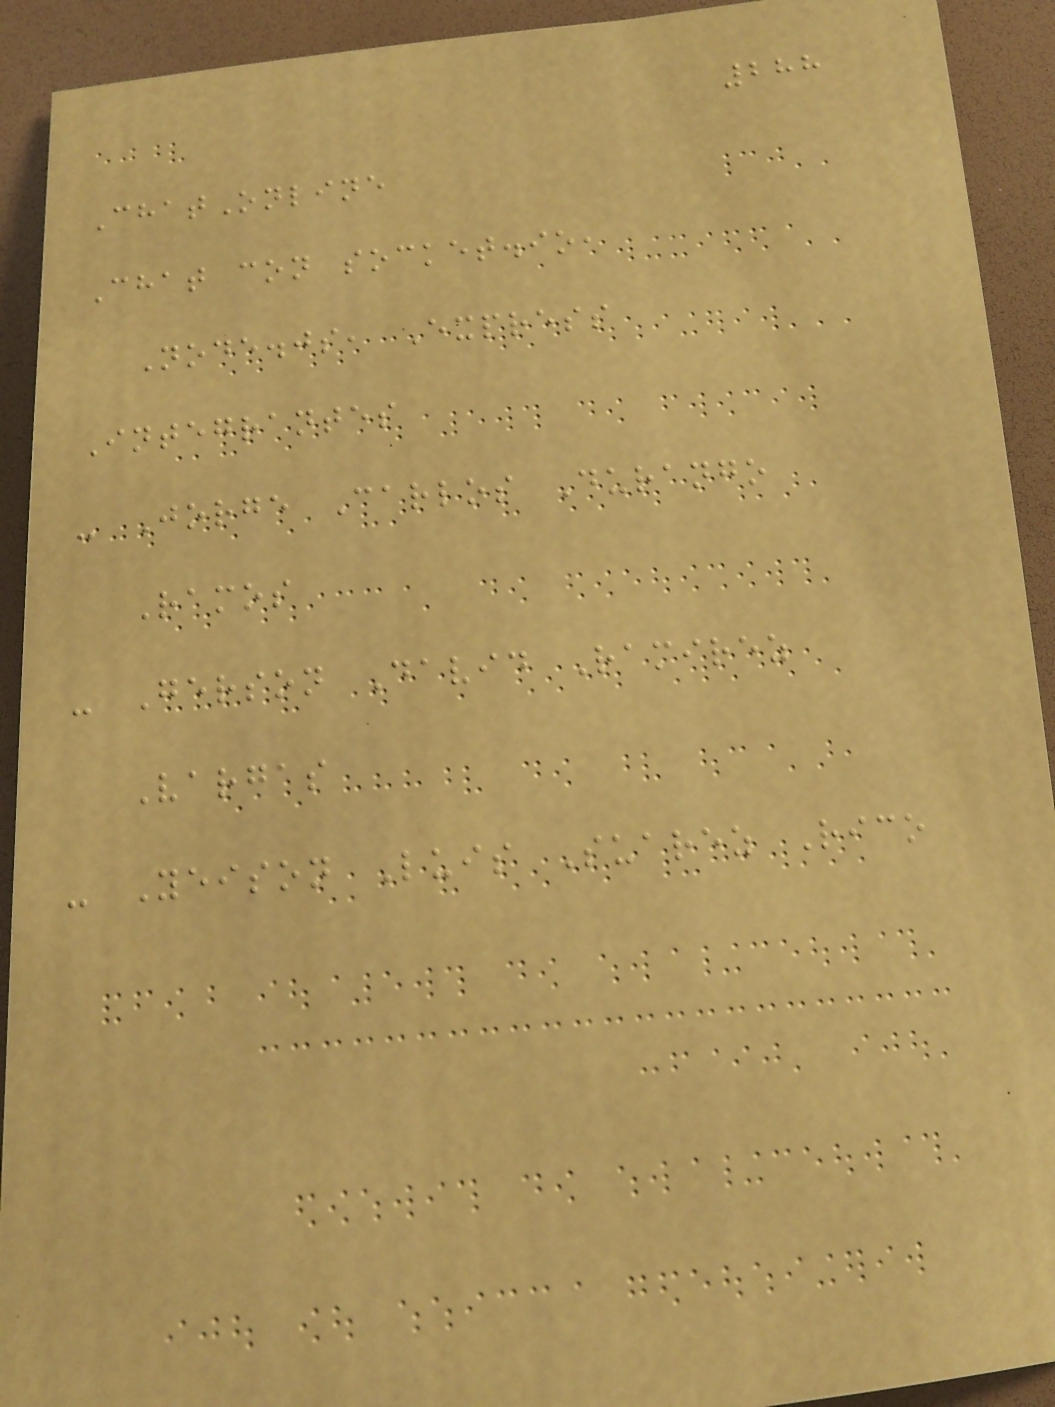288
ChatOnline
Chat con socket.io,
Node.js, Express
Integrantes
- Jorge Carlos Durango
Ramos
- Gerson David Ramirez
Vargas
- Yeison Luis Suarez Rico
